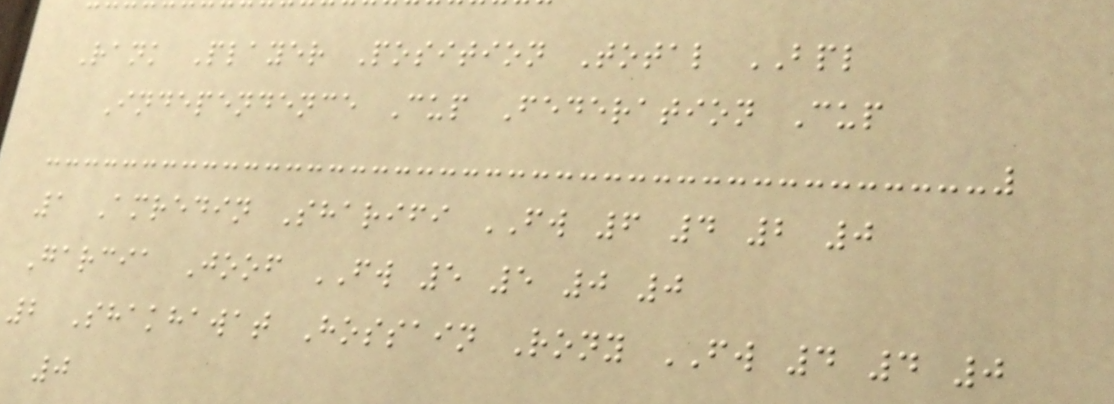Rank Player Position Total BPL
Independence Cup Federation Cup
1 Amredin Sharifi FW 6 4 2 0
Garcia Joof FW 5 5 0 0
2 Shakhawat Hossain Rony FW 4 4 0
0
